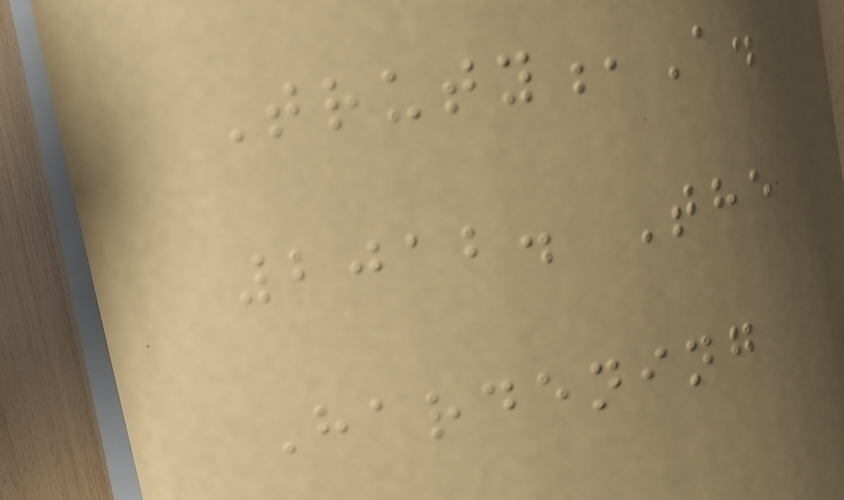Truty,A.
2012. The
Hardening
